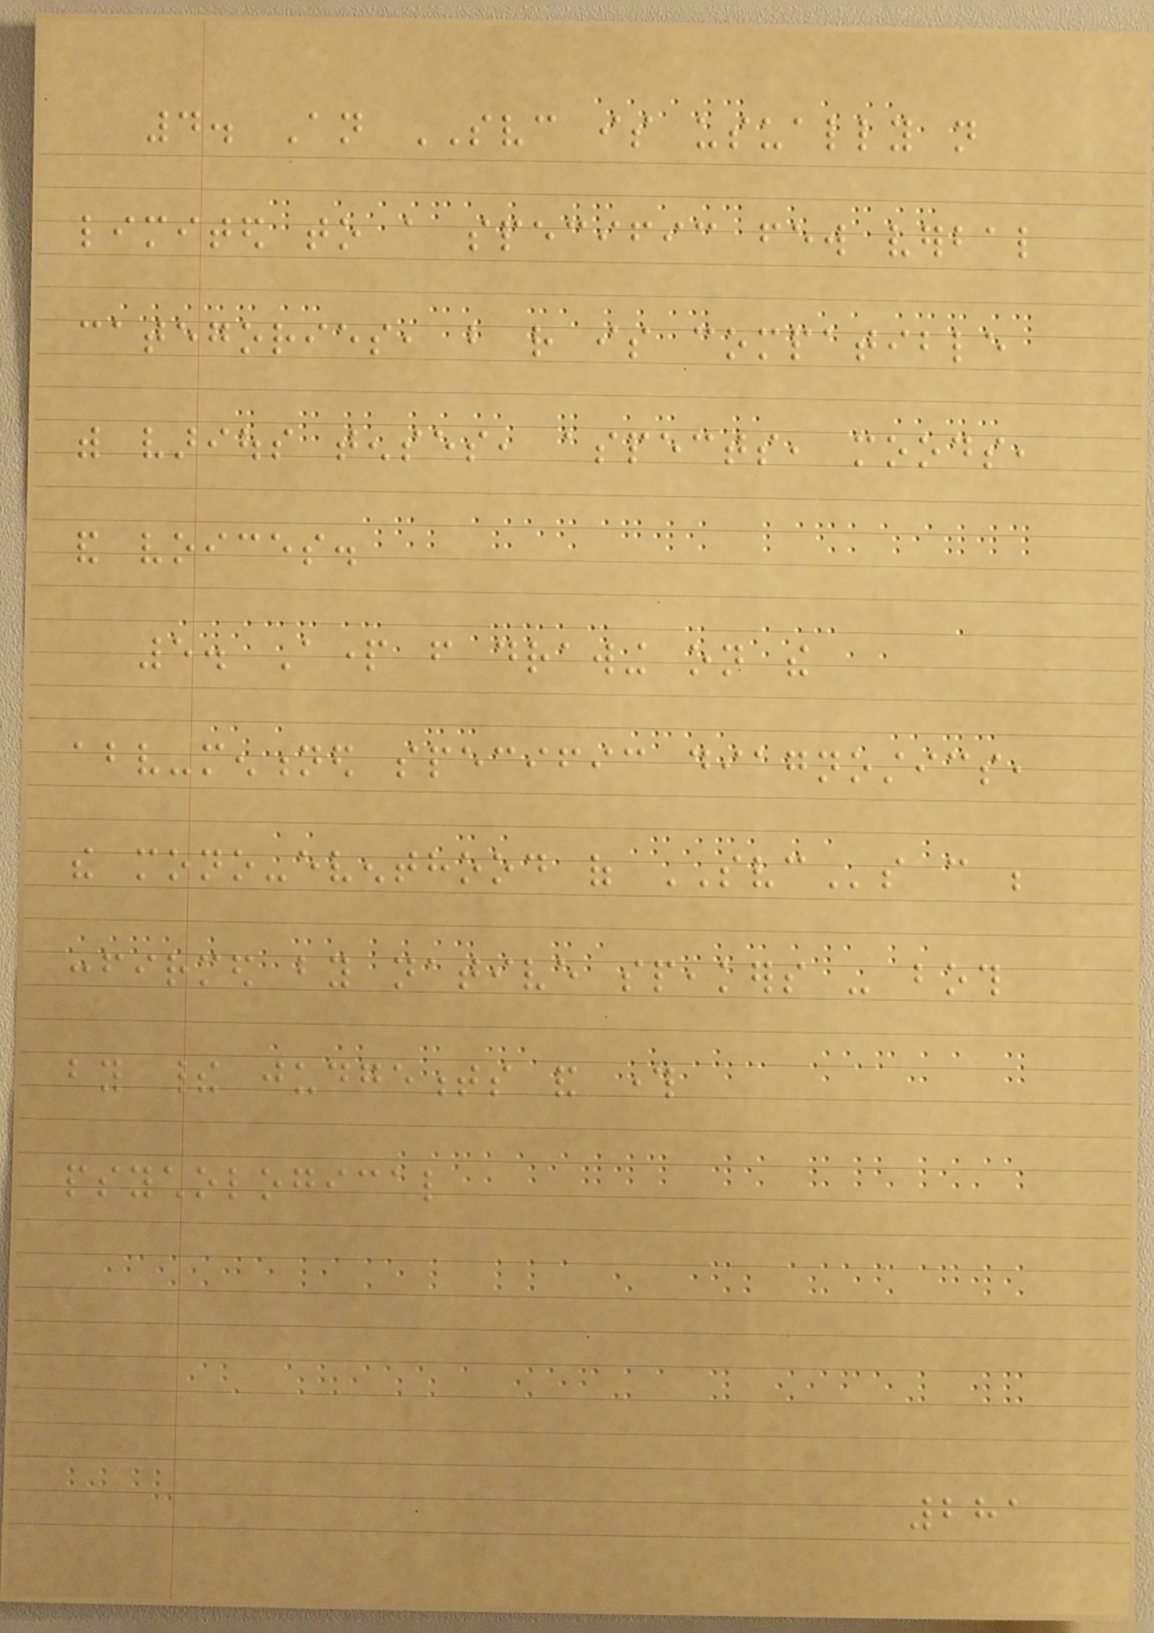4. An SVC is usually not
limited to a specific few verbal
categories, but rather is compatible
with various tenses, aspects, moods,
and voices.
5. Apart from drawing on the
above-mentioned specific diagnostics,
the mono-eventhood of SVCs can be
confirmed by native speakers - both
by their judgements and through
psychological
281
